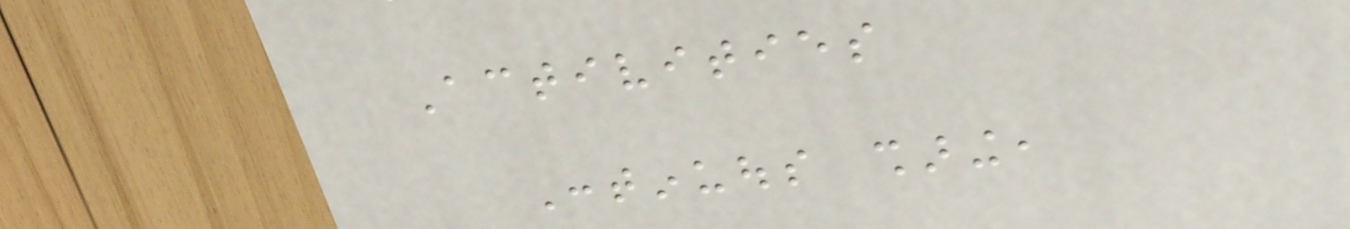Activities
Continuous sharing,
